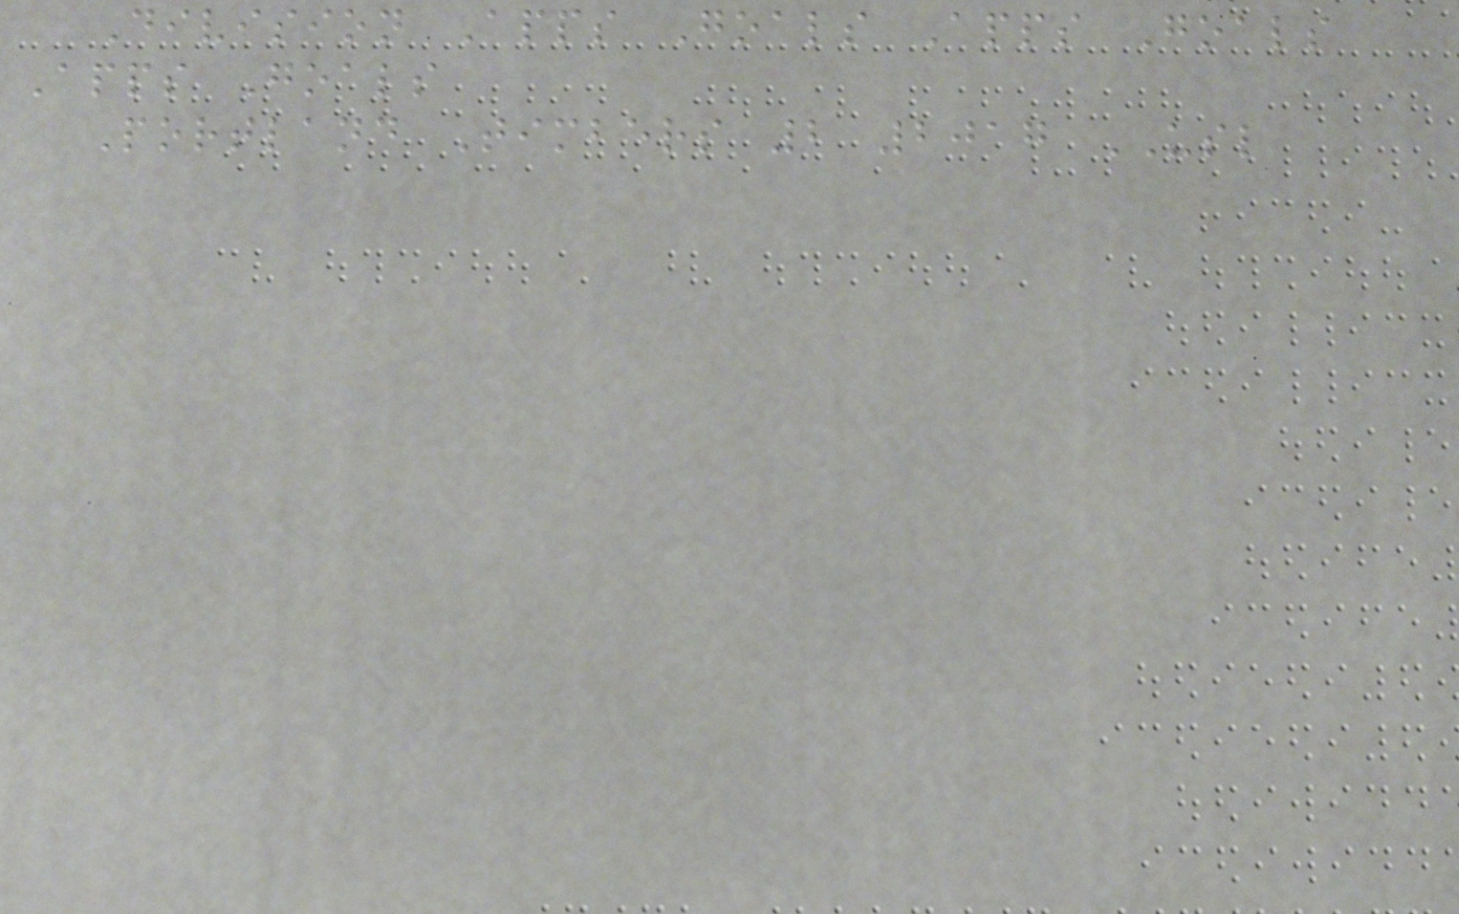Division Apps Goals Apps Goals
Apps Goals
Portland Timbers 2 2017 USL
